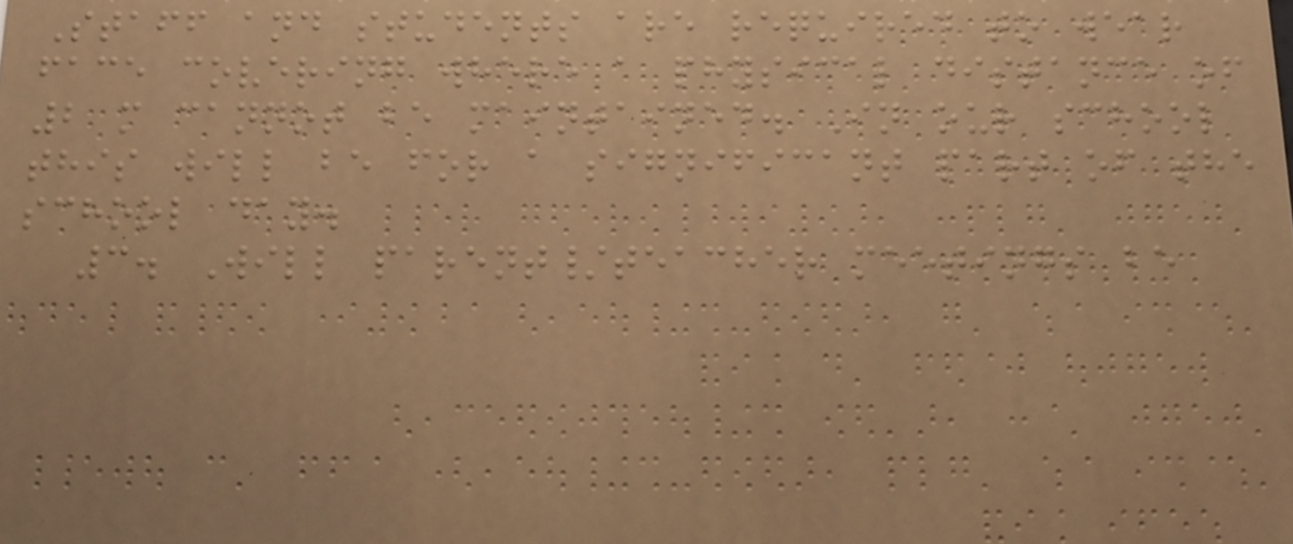Staff and students are required to wear
face covering where a physical distance of
2 m cannot be maintained. In our school
this will be for a significant part of the
school day.
3. Will parent/teacher meetings be
